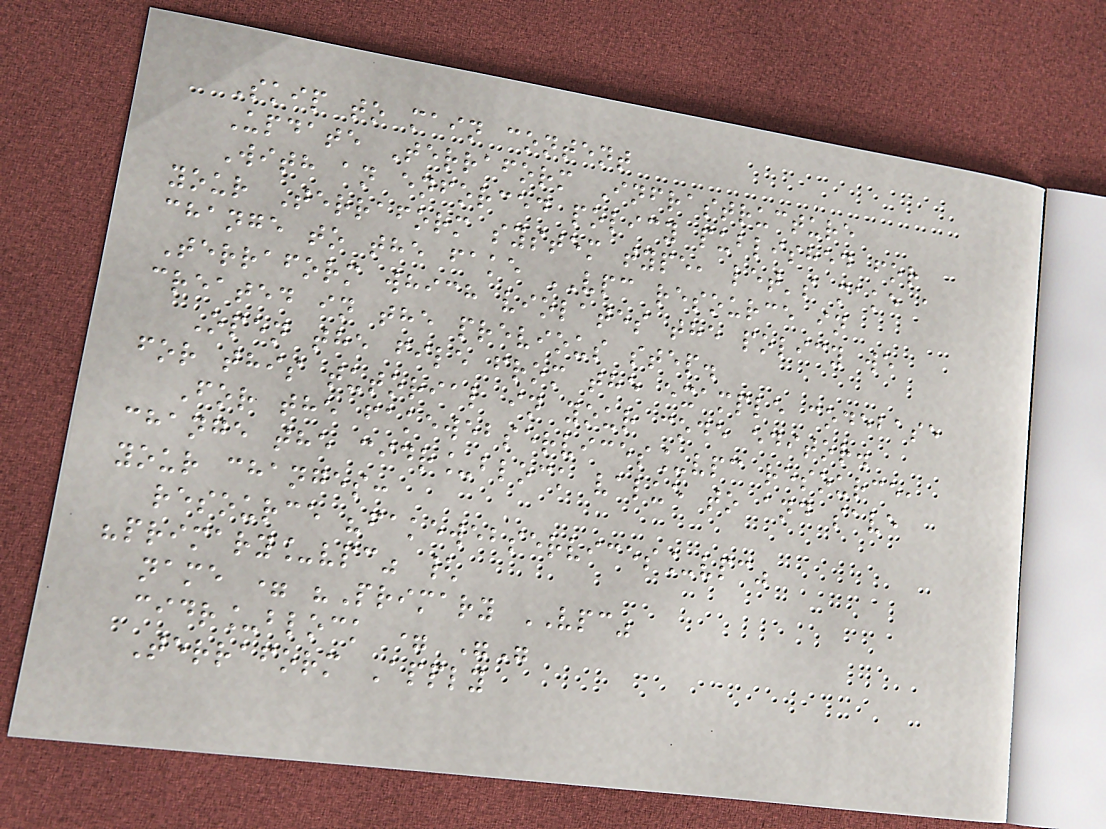Skip to main content
Update Terraform Infrastructure
With an enforced policy published for
your Terraform system type, let's make a
change to the fake VPC resource in
Terraform which violates the policy we
created in the previous step.
Open the file from the example codebase
for this tutorial in your code editor.
For the fakewebservices_vpc resource,
change the cidr_block value to and save
your changes:
resource "fakewebservices_vpc"
"primary_vpc" {
name = "Primary VPC"
cidr_block = ""
Terraform Apply
